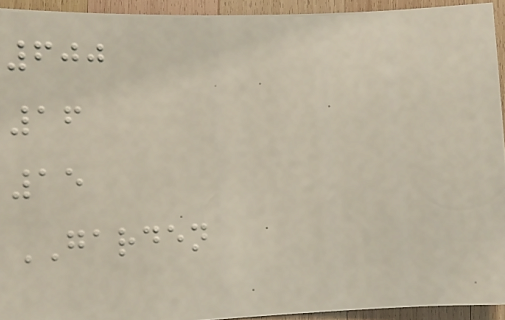600
16
15
GARDEN
